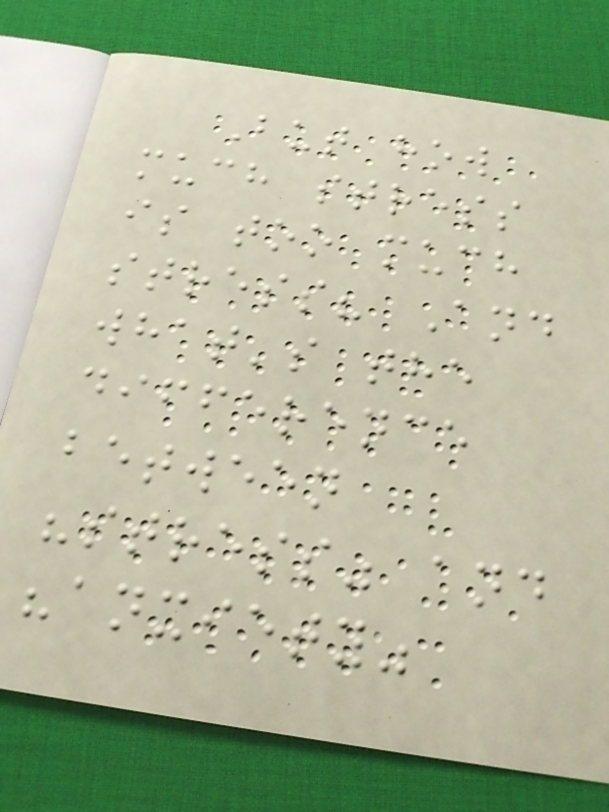But how
much stress
is too much
stress? And
what's the
difference
between
"stress" and
"anxiety"
